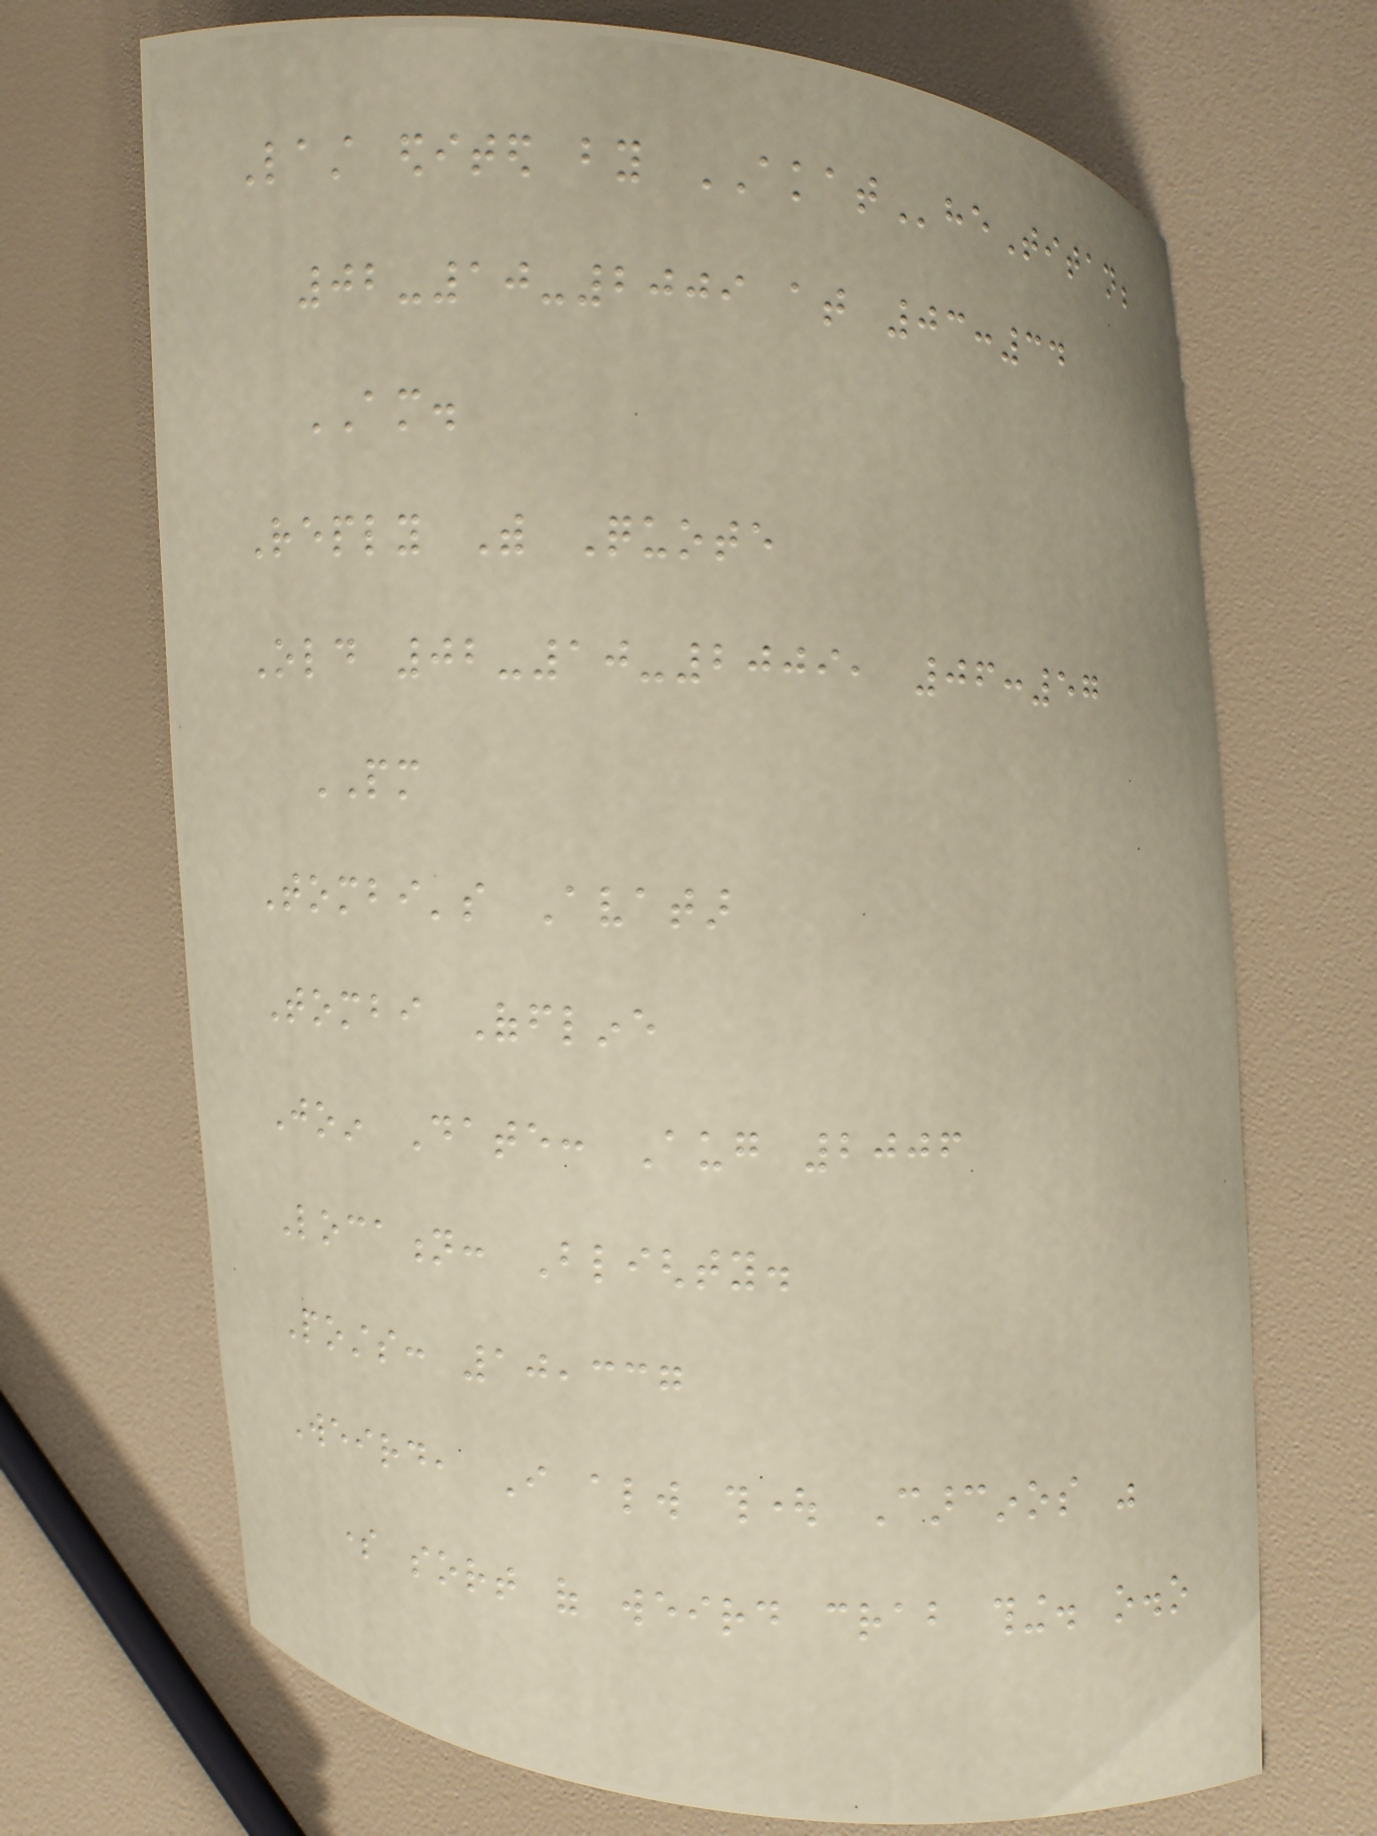Last edited by AKATheTitan;
02-10-2009 at 03:34
AM.
Reply With Quote
Old 02-10-2009, 06:57
PM
Tombi's Avatar
Tombi Offline
Join Date: Aug 2006
Location: Blighty.
Posts: 10,337
Weird, I always thought Carcinos was
some sort of weird crab thing. o.o
